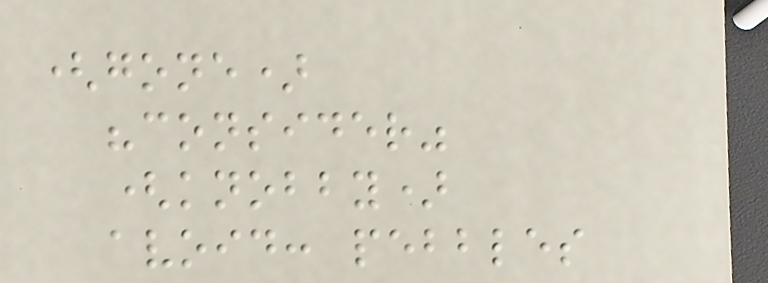(gone)
"consider"
(knobby)
avoid: pebbles
